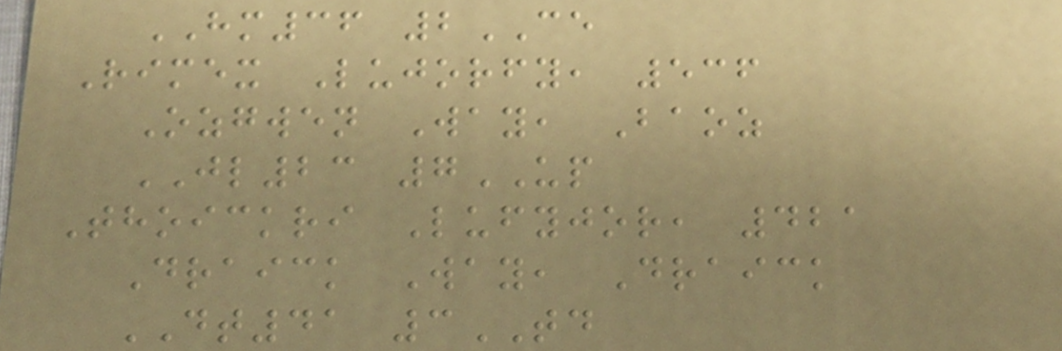HM36 2CE
Rimex Lujorfy, 536
Ozgwen Way, Baoz
JL23 7UP
Thoickri Lufyjor, 421
Draick Way, Draick
DT41 3TD
